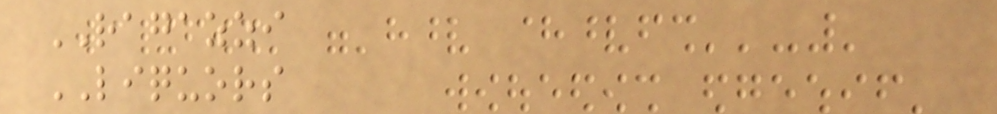RAGAZZI
LIQUORS
